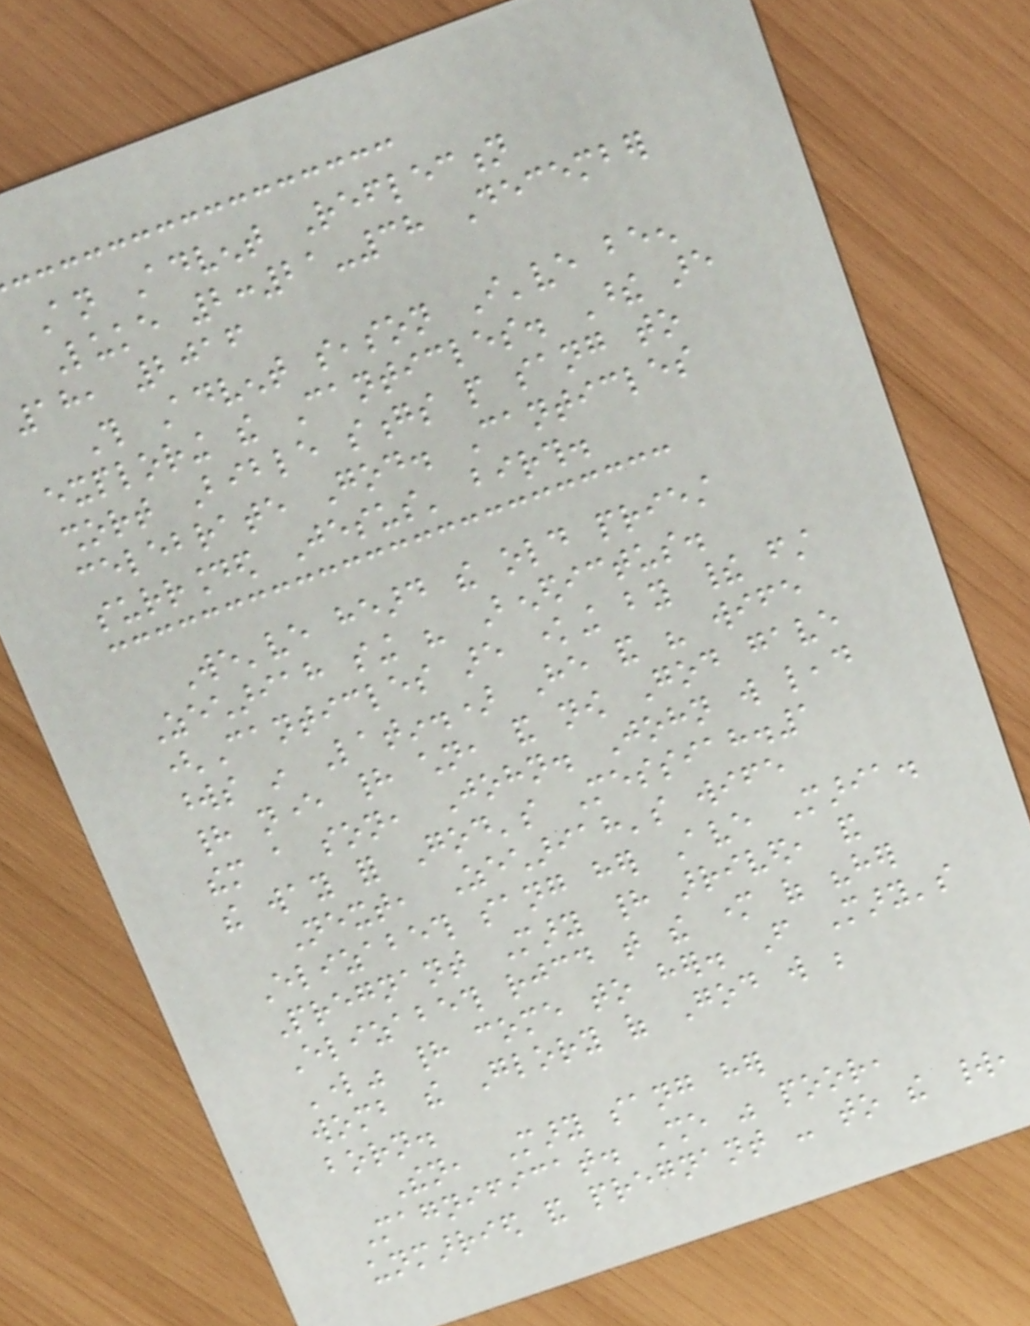An Advent Reflection
Luke 2:21-38 December
18, 2016
This Advent season I've been
exploring the Canticles. These are
short Bible songs people sang to
celebrate God. Canticles
surrounded Jesus' birth.
We've heard the old priest
Zechariah sing his Benedictus.
(Canticles are knowing by their first
words in Latin.) He and his wife
had never had children, and now God gave
them a son, John. John will lead
the way for God's Messiah.1
Next, Zechariah's wife
Elizabeth sang her Ave Maria.
Pregnant Mary had arrived, and
Elizabeth rejoiced that the mother of "her
Lord" had come to her. From Mary's
womb the Glory of God will be
born.
Then, Mary sang her
Magnificat. She was poor,
unmarried and pregnant - to the world,
